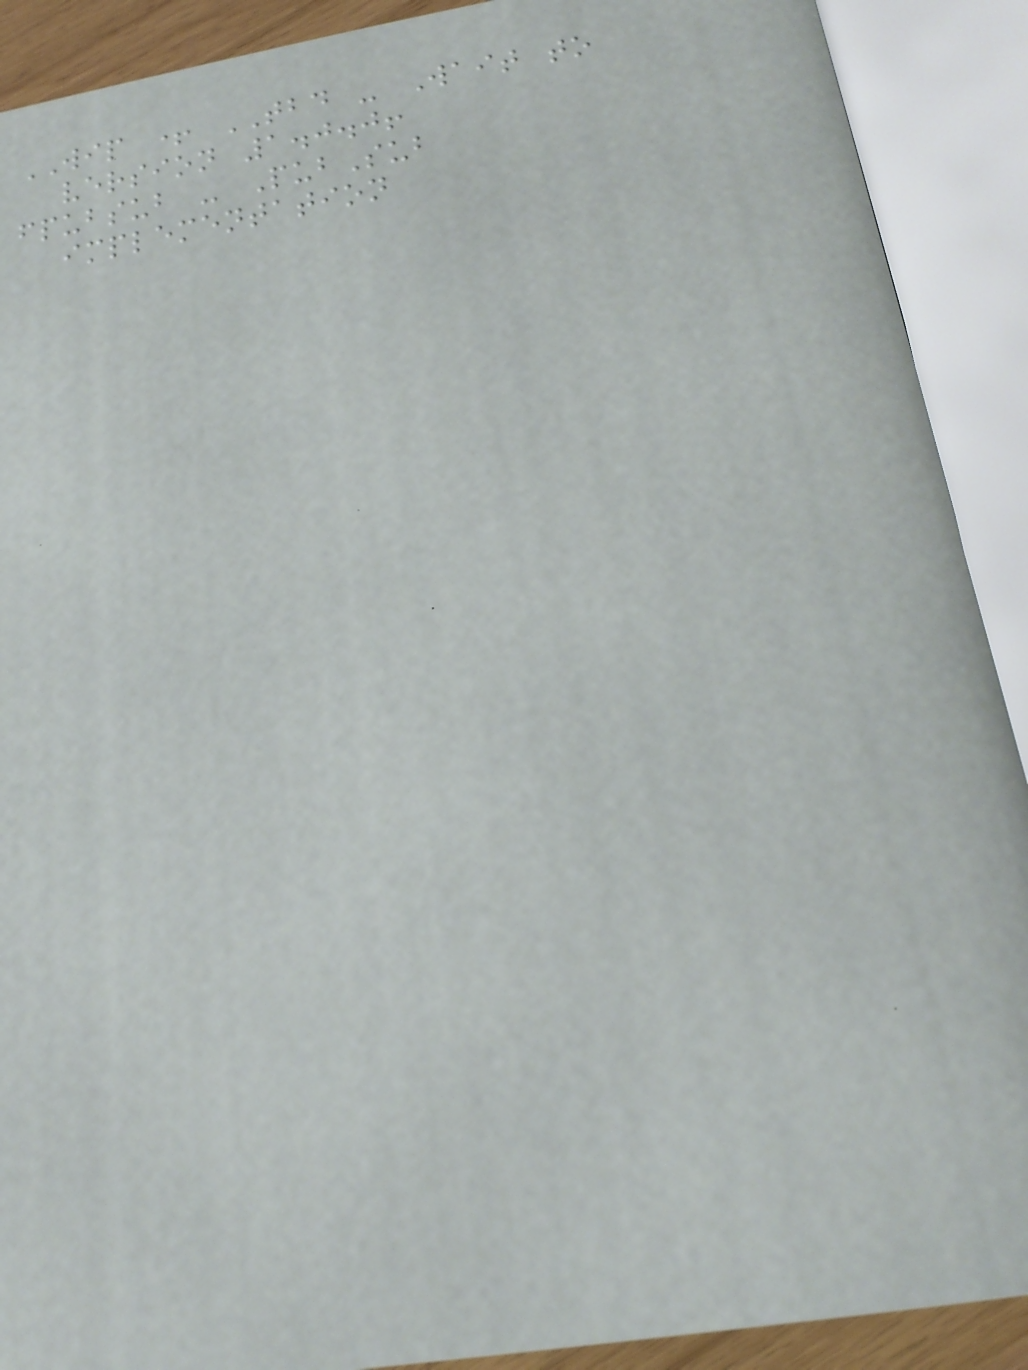WIP + TBD - Wait to
version 1.0.0!
fpubsub - PubSub
implementation
